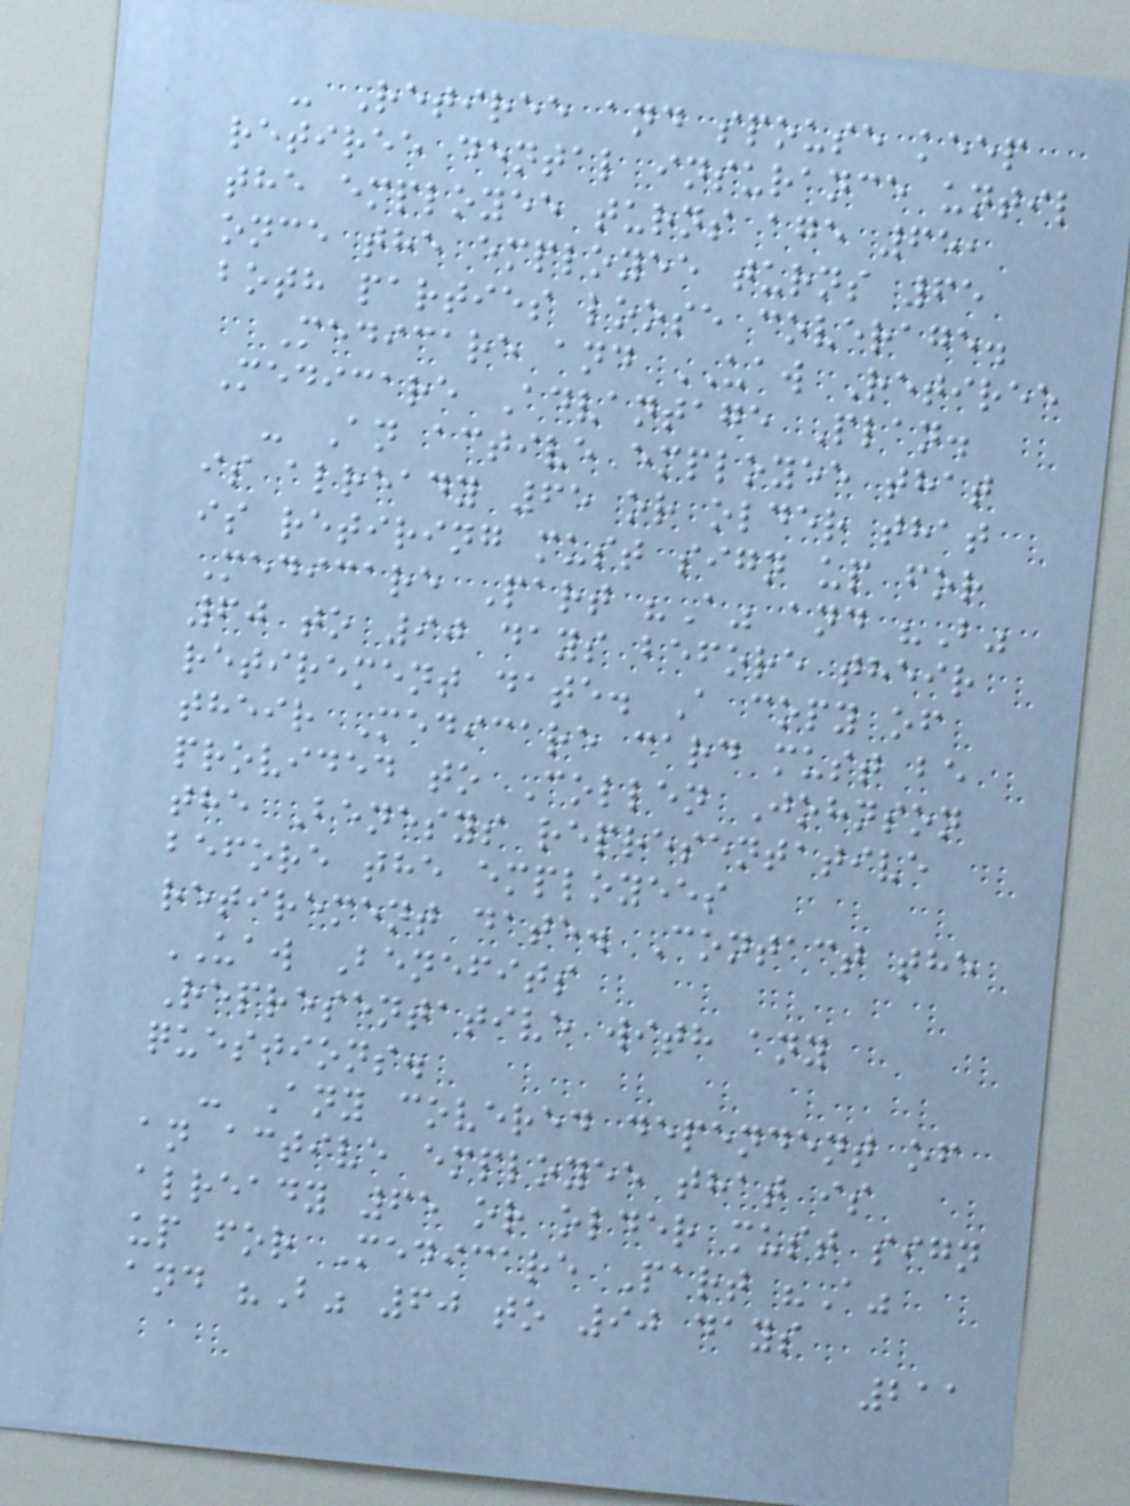- Retiree and spouse keep
retiree dental insurance until
the employee turns age 65,
once the employee turns 65
both parties loose coverage.
Medicare and UAW Retiree
Medicare Advantage Plan.
- An active employee that
is already 65 or older that
is retiring must sign up for
Medicare Part "A" and "B"
60 to 90 days before their
retirement date. A copy of
their Medicare card must be
provided to Collen Johnson
the Benesys representative
before the employees
retirement date. Contact the
UAW Benefits
Representative with any
questions.
- Any covered dependent of
an active employee that is
already 65 or older must sign
up for Medicare Part "A"
and "B" 60 to 90 days
211
